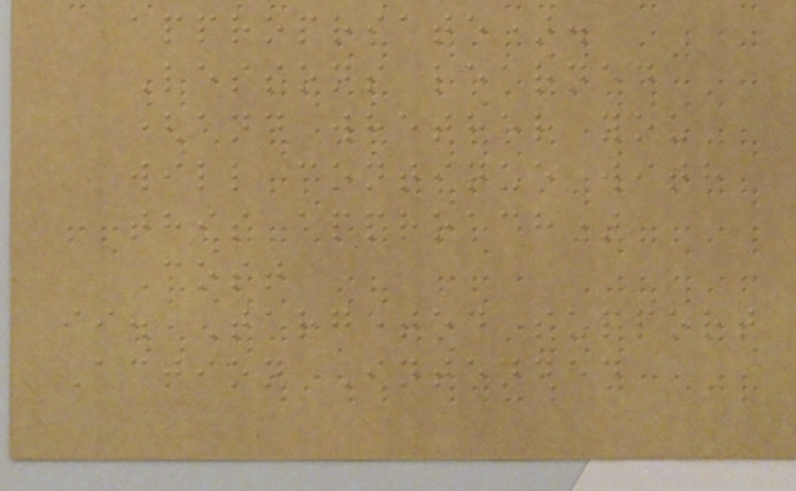appropriate).
Lessons learned
(and whether you
will continue with
this approach)
Cost
ii. Targeted support
Action Intended
